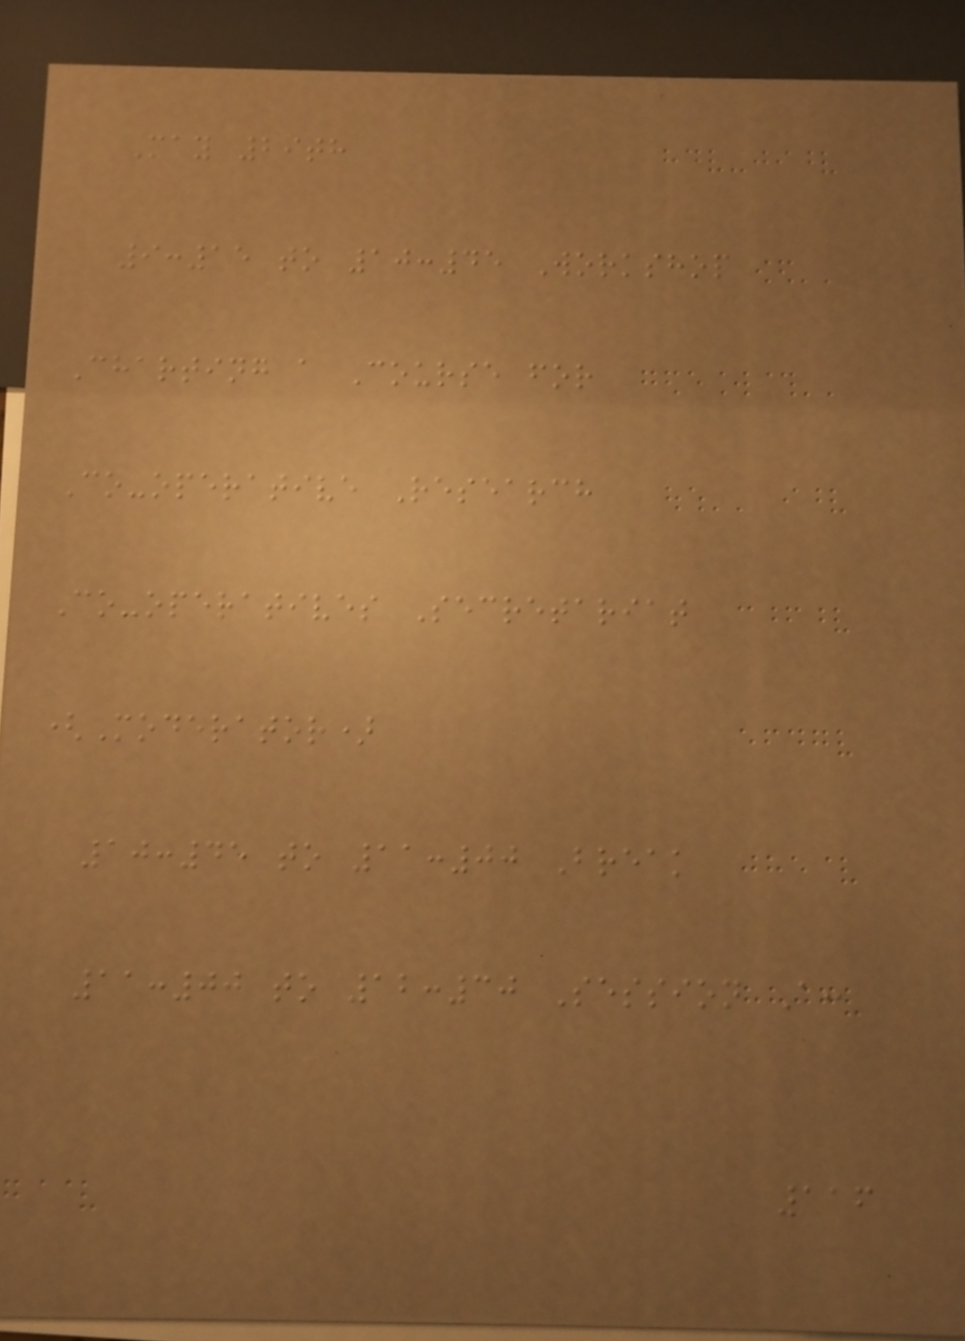May 29th
9:15 to 10:45 Workshop
Charting a Course for
Co-operative Research
Co-operatives Secretariat
(Moderator)
10:45 to 11:00 Break
11:00 to 12:30 Session A:
116
